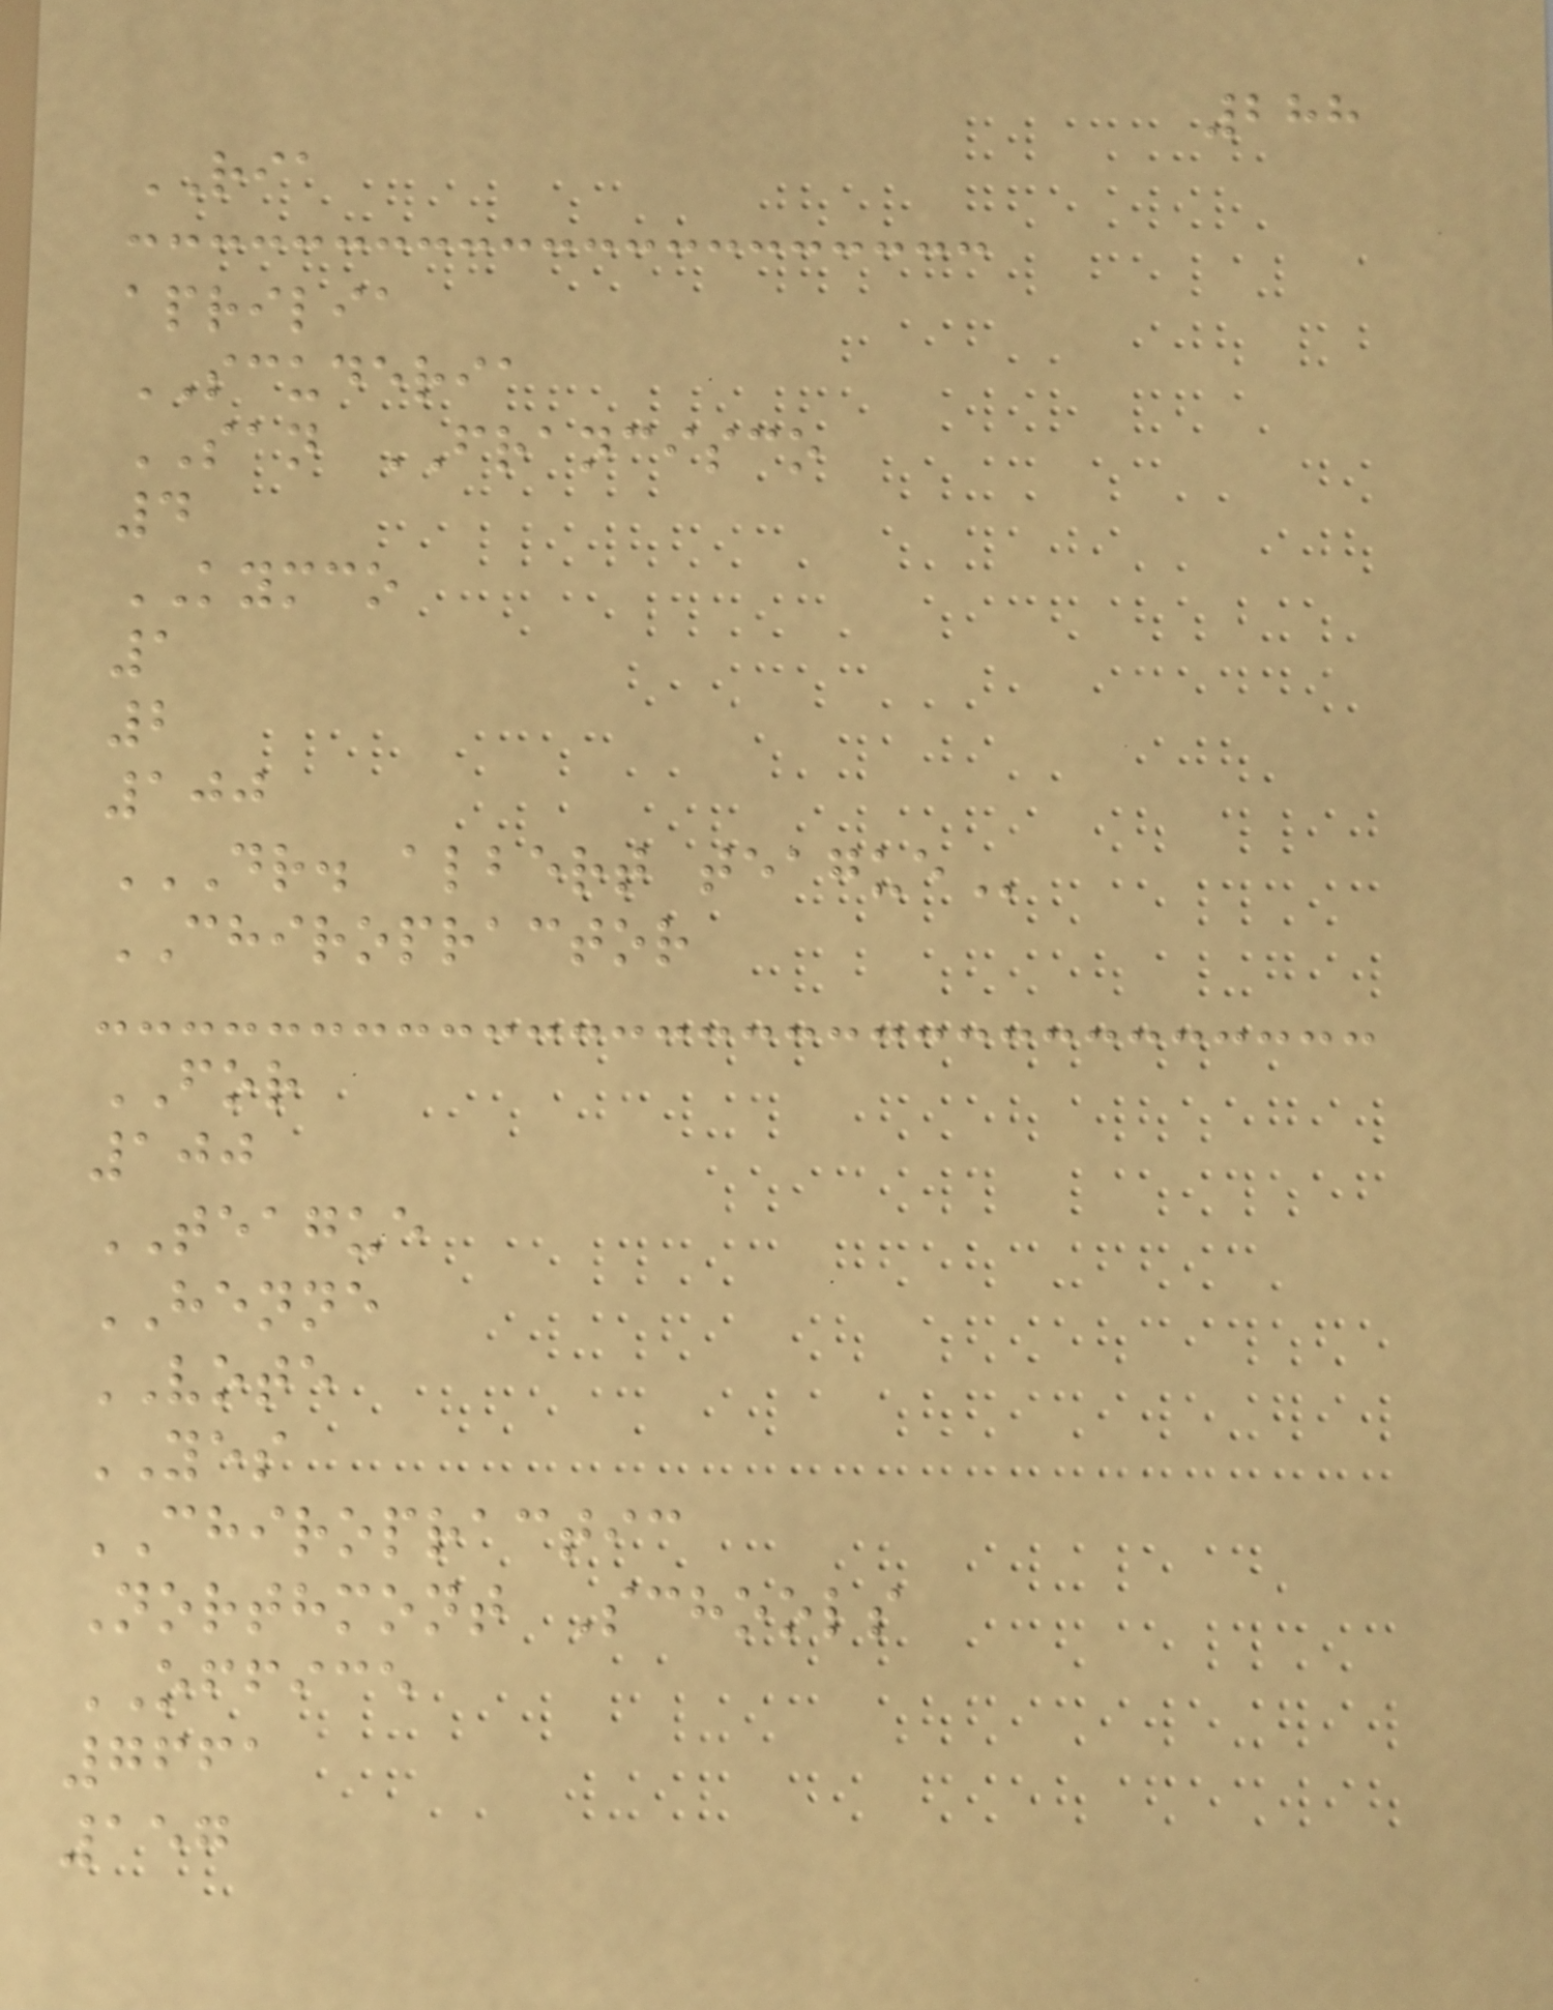288
RIA
aprilia
SCUDERIA
SAN FRANCISCO
4
KYMCO
1
2
100
DR. ALBERT TEAGUE
CHIROPRACTOR
FOR
100
TEAGUE
HENNE
VOTE
YES
CHIROPRACTIC
Northmont Schools
OFFICE
7661
157
